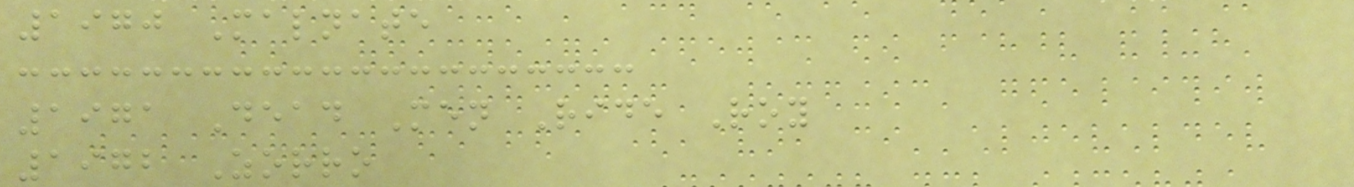1970 Malnate
1971 Dead Men Ride Roy
1972 Zorro
